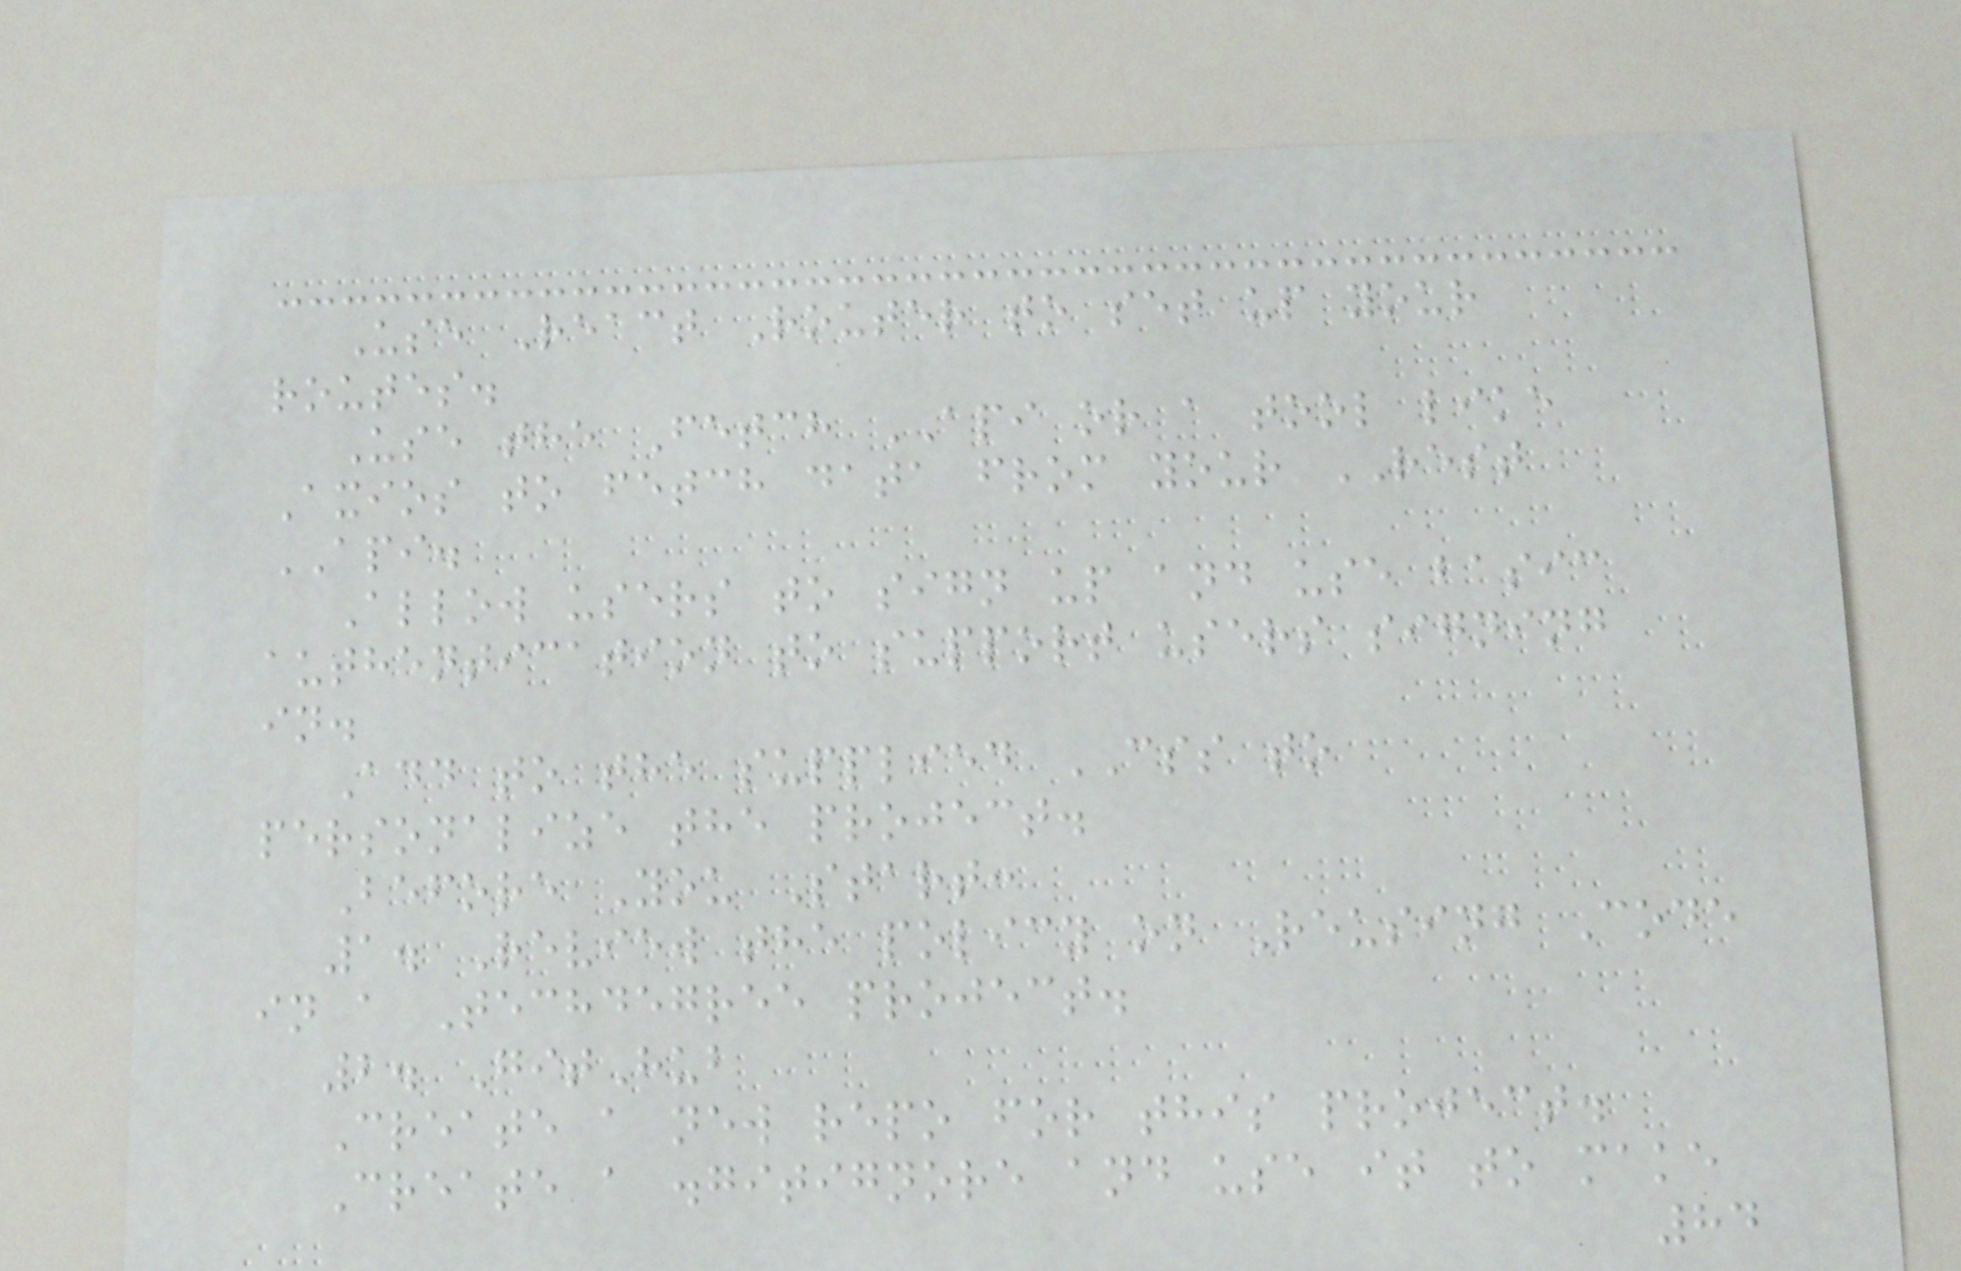Use React Router to set up your
routes.
Use the Fetch API or a tool like
Axios to fetch data from your REST
API.
Allow users to sign up and use basic
authentication to support users signing
in.
Add to the supplied CSS to
personalize the project.
Before You Start:
1. Review the policy on Reusing Code
in a Techdegree project.
2. GitHub
Create a new repo for this project.
Create a .gitignore and use it to make
84
